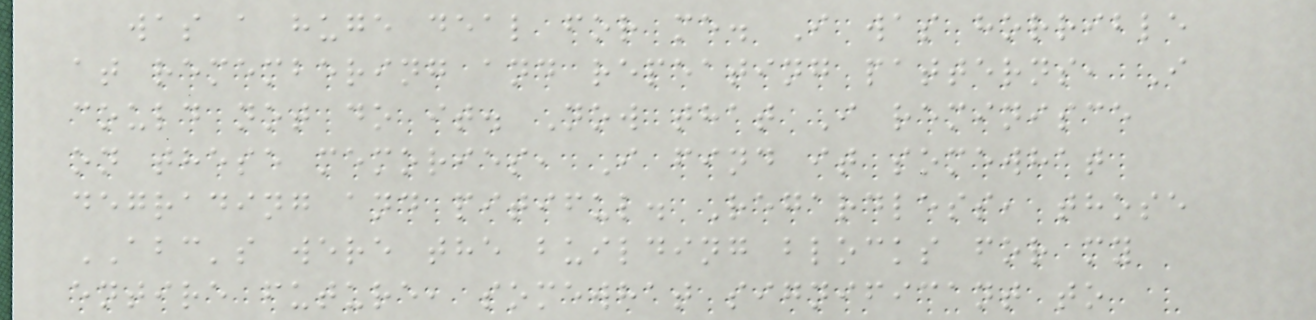was a huge deal for me. I was horrible
at remembering and repeating patterns, I
could not do it. Now that I reminisce
on these memories, I find it somewhat
degrading and pitiful. Regardless, those
ABC's were the building blocks for my
entire future, somewhat significant to
